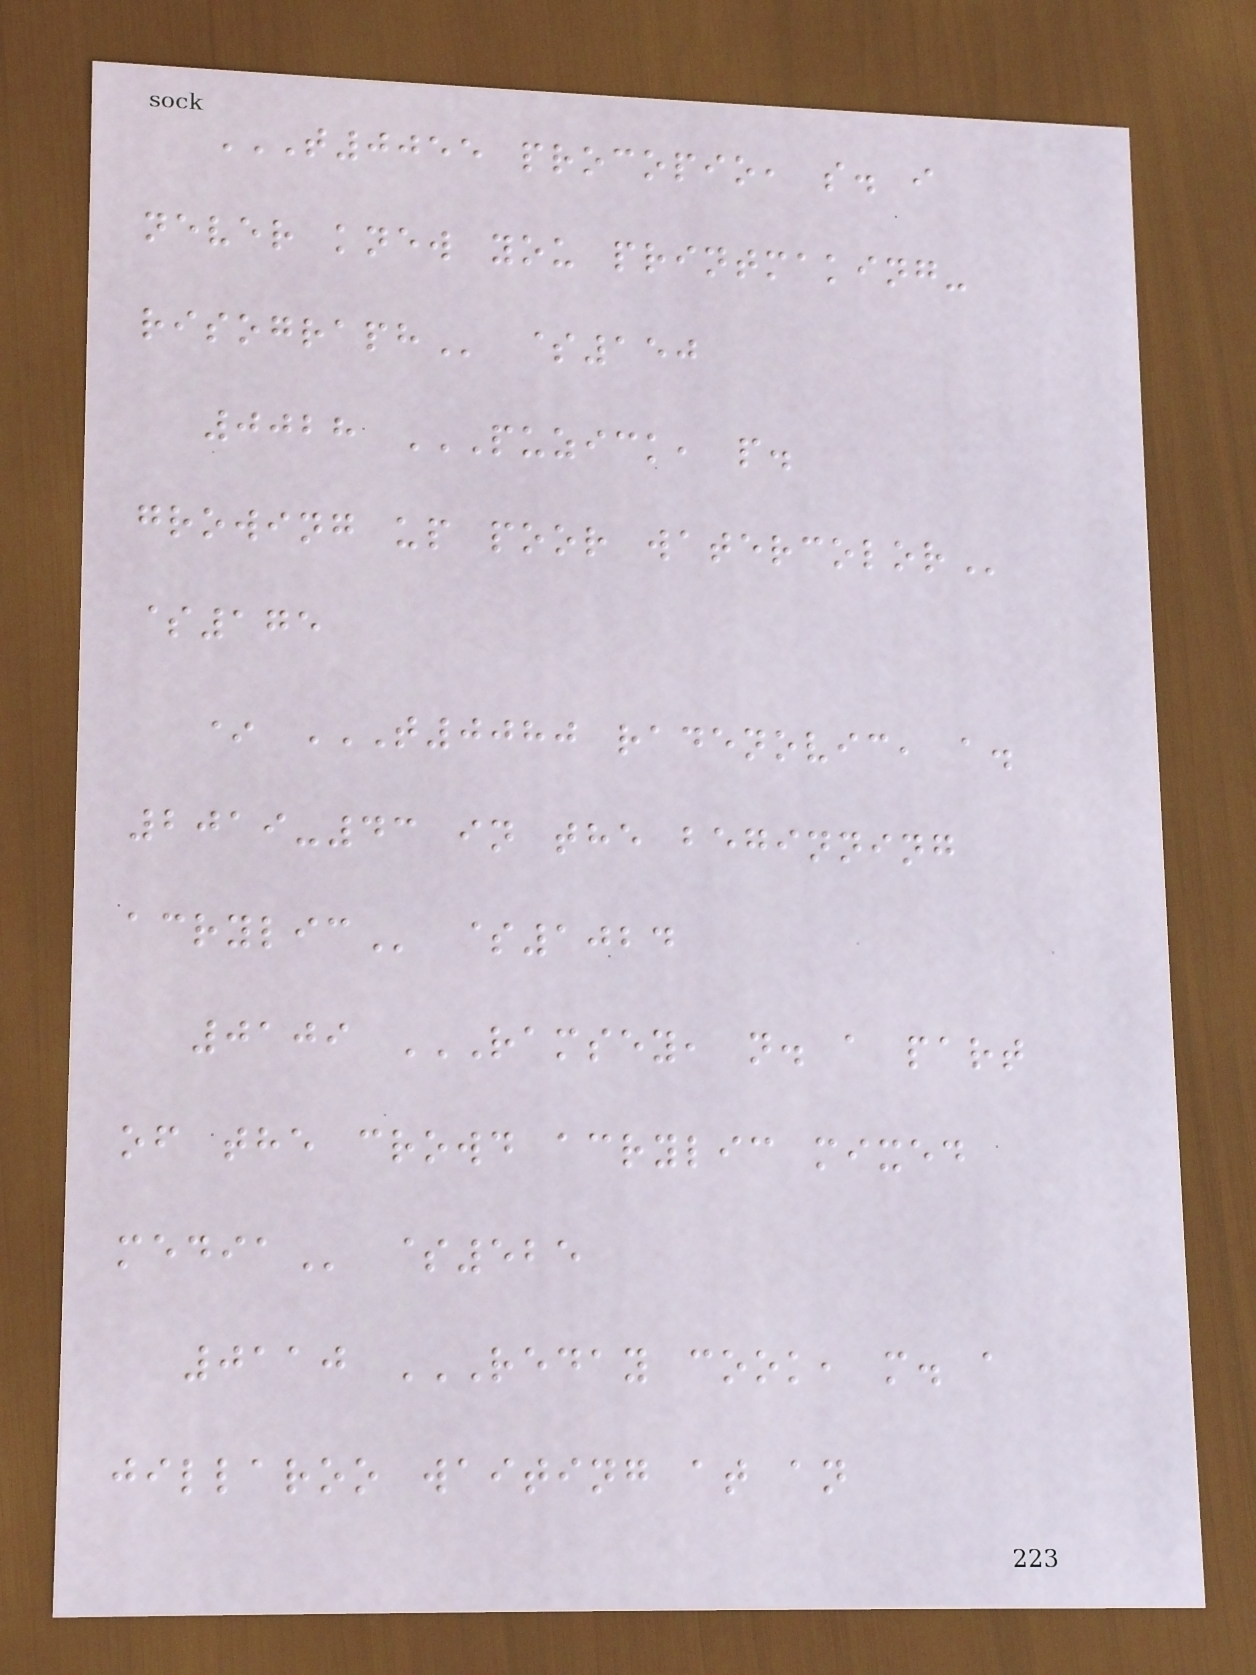T0055 PROCOPIO, S. I
NEVER KNEW YOU PRINTMAKING-
RISOGRAPH $150
0028 PUZICK, P.
GROWING UP POOR WATERCOLOR
$175
* T0080 RADENOVIC, A.
2019-43 IN THE BEGINNING
ACRYLIC $1024
0109 RAMSEY, N. A PART
OF THE CROWD ACRYLIC MIXED
MEDIA $525
0110 REDAY COOK, M. A
JILLAROO WAITING AT AN
